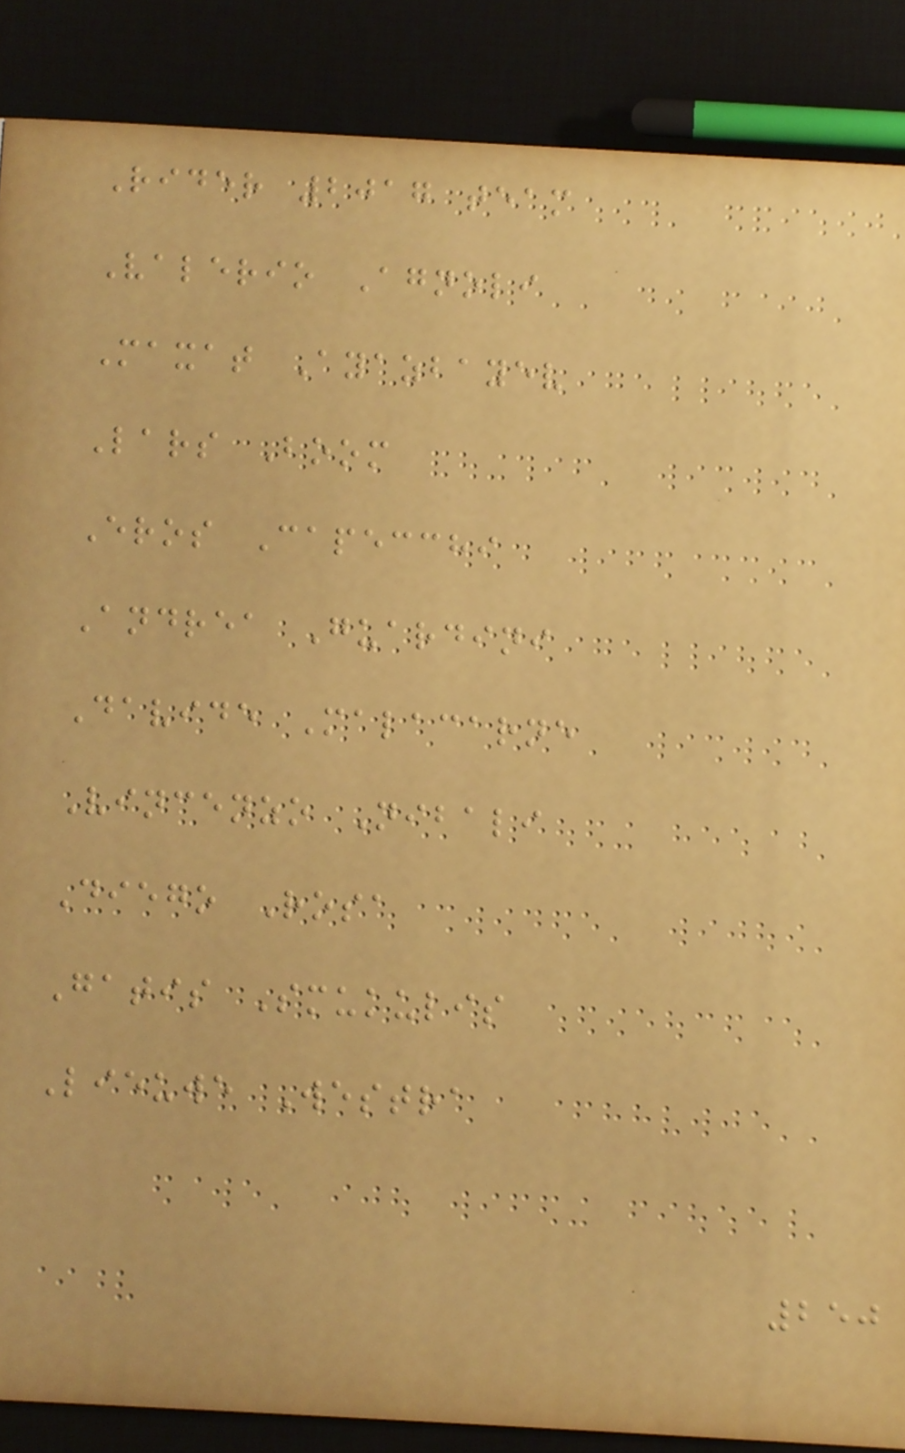Rider 2017 team
Valerio Agnoli
Maxat Ayazbayev
Lars Boom
Eros Capecchi
Andrea Guardini
Davide Malacarne
Vincenzo Nibali
Diego Rosa
Gatis Smukulis
Lieuwe Westra
250
